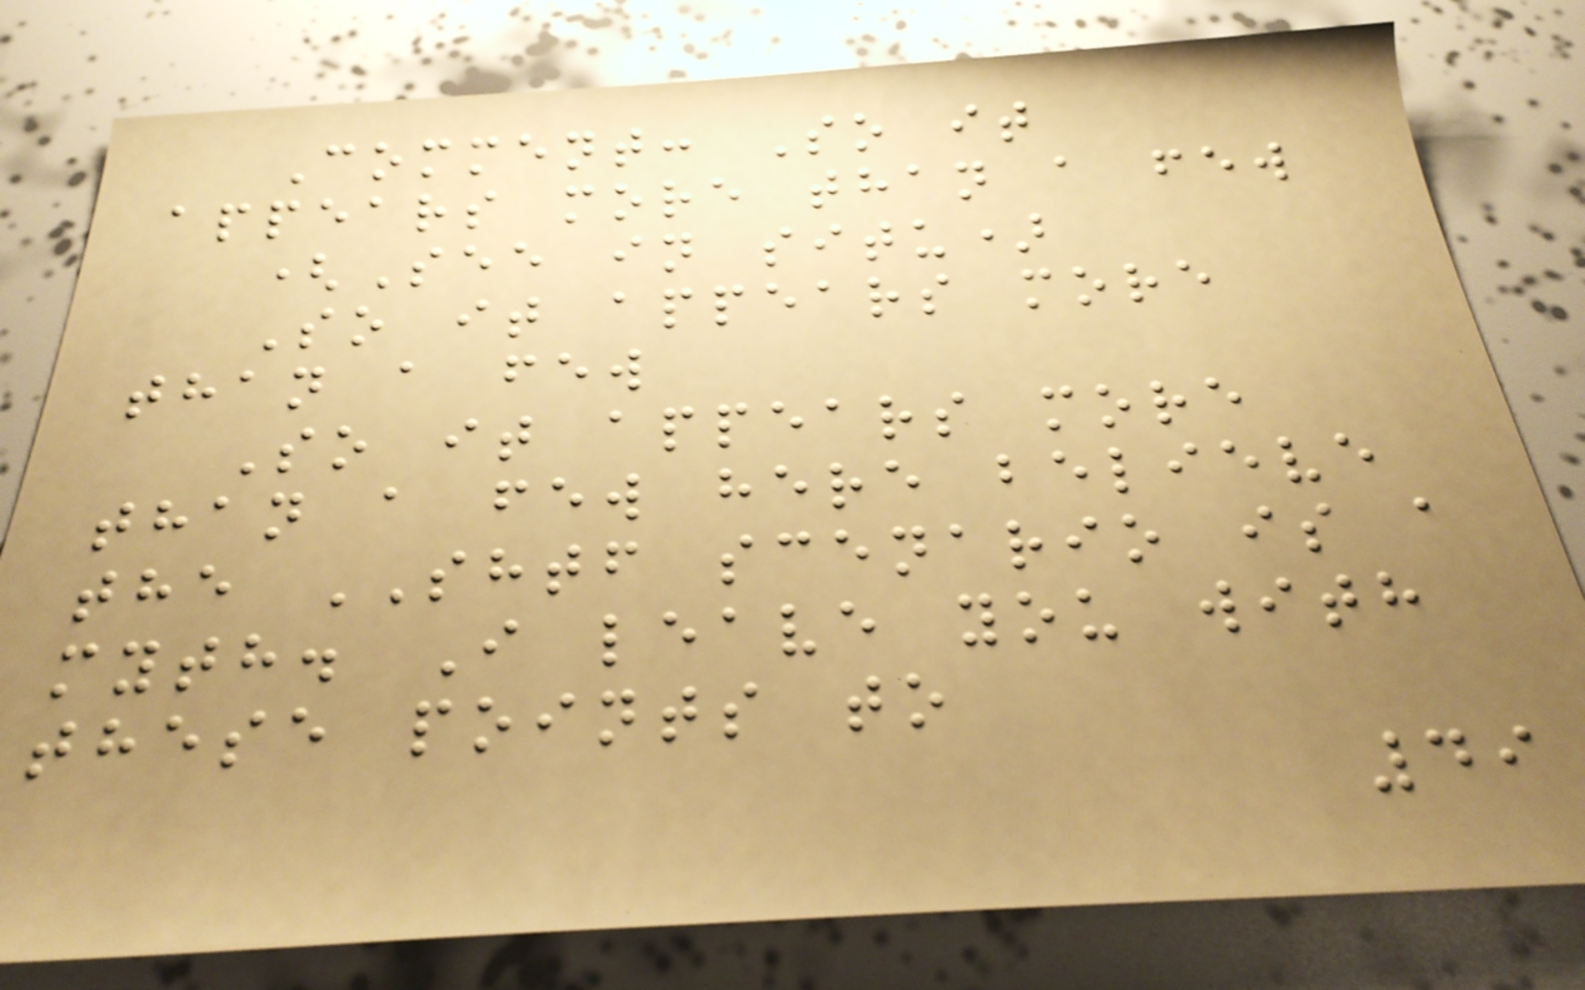Comment: So it
appears more than a few
(See in situ)
So it appears more
than a few
So it appears more
than a few here believe
the SHTF scenario is a
myth. I leave you with
these points to
49
